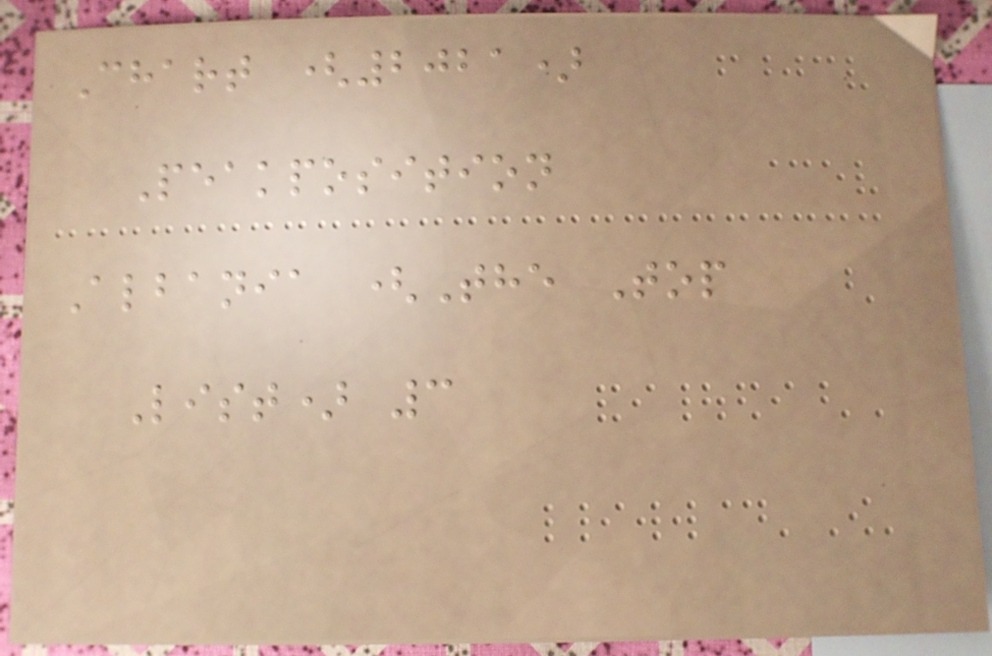Chart (2021)
Peakposition
Albania (The Top
List) 3
